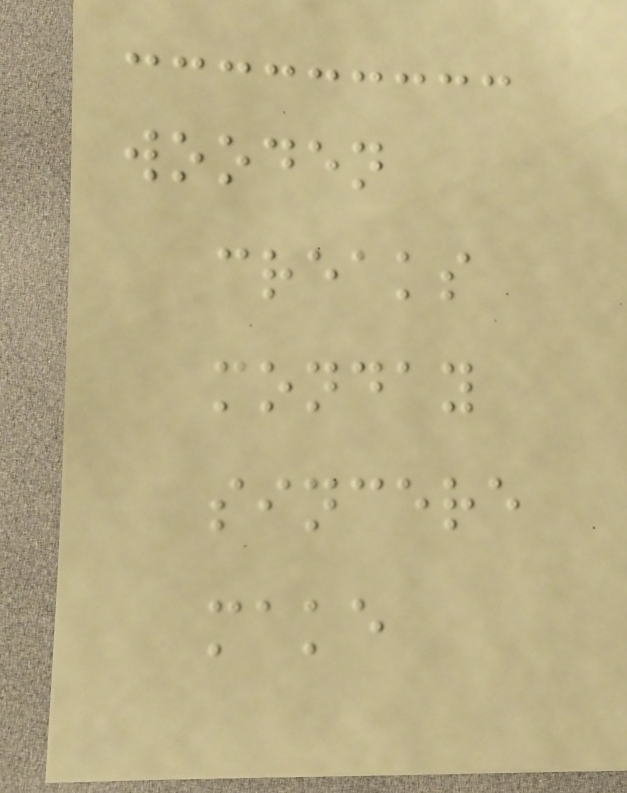wooden
creaks
monday
sincere
make
